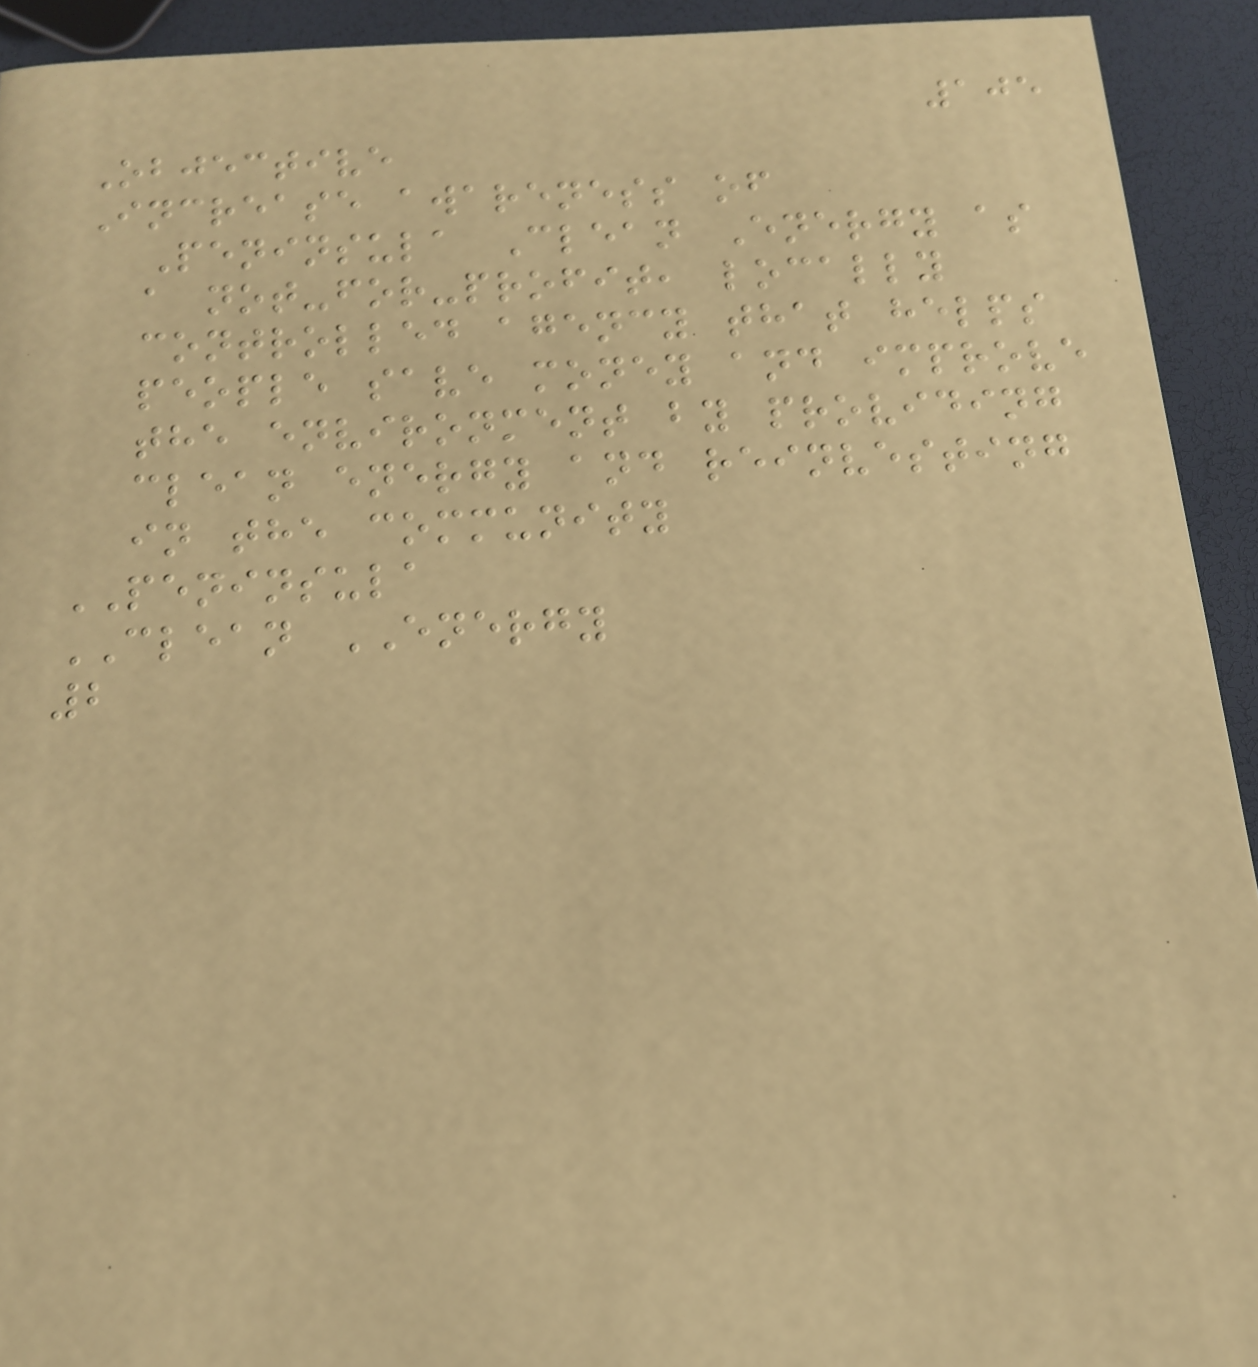105
Objective
Increase awareness of
Peninsula Clean Energy as
a not-for-profit, locally
controlled agency that helps
people save money and improve
the environment by providing
clean energy and reinvesting
in the community
PENINSULA
CLEAN ENERGY
2
